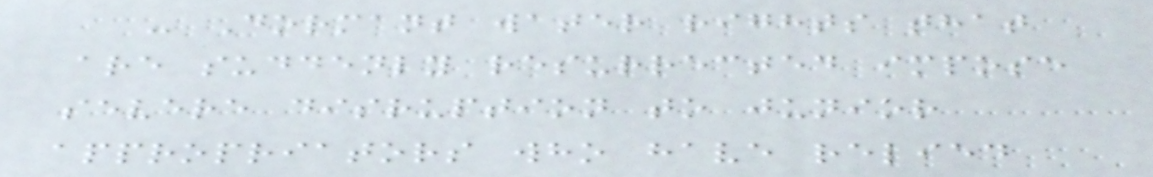- Dormant water rights that
are suddenly resurrected impose
severe disruption to junior
appropriators who have relied
